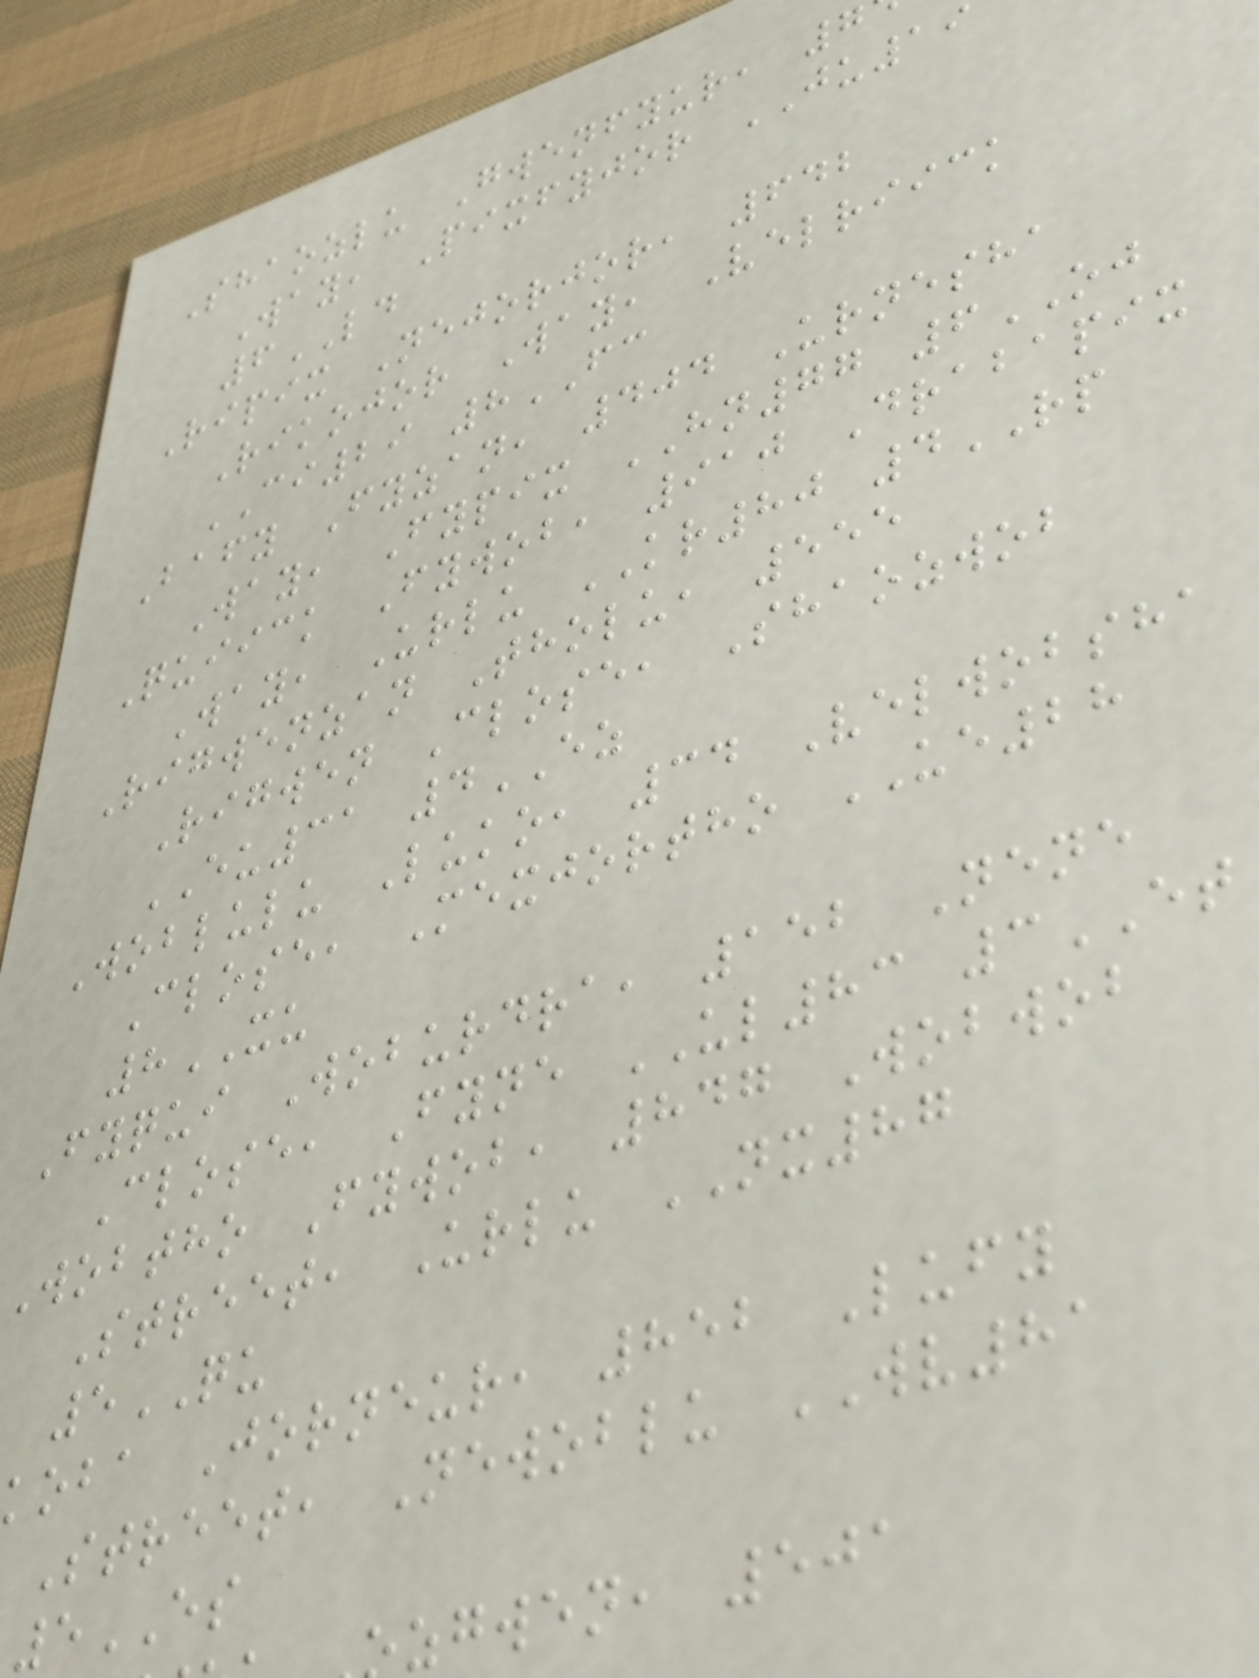Shaozlu Gwenfyur, 7
Way, Pixfyjor JU19
6LD
Ripix Nejorjor, 642
Rikojor Way, Velriick
CI29 8FC
Bafy Fyzan, 404 Urnesha
Way, Fypix HN77 6OJ
Quiick Fywob, 910 Drabapix
Way, Urlu KR80 4RP
Rigwenzan Tholu, 555
Rigwen Close, Shaozwob
EU31 4EZ
Woblulu Luko, 34 Velwobsha
Close, Mexjortho UE28
8XU
Fyqui Woburdra, 152 Nene
Close, Fyne UL83 3ET
Wobtho Fywob, 847 Wobwob
Street, Urlu NX87
5QU
koba Jorneur, 852 Lufy
Street, Newoblu WV81
5ES
zgwen, 501
